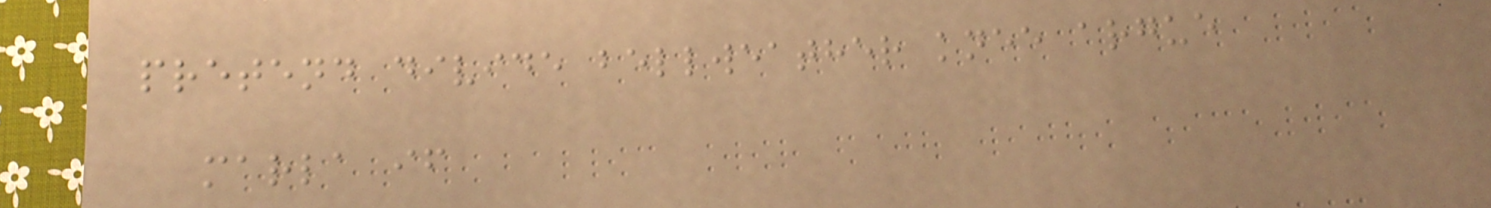pretend divide bellweather knee argue
marla if
